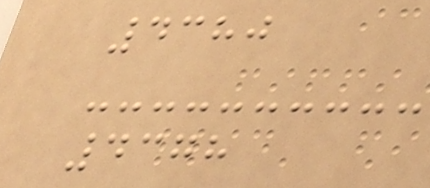4380
4378
